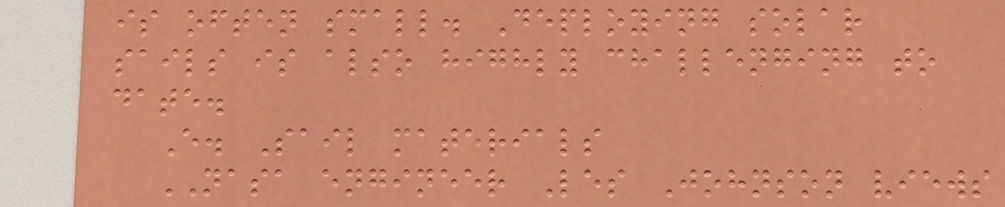is often small. Deploying solar
sails is also highly challenging to
date.
E. Sail materials
NASA engineer Les Johnson views
